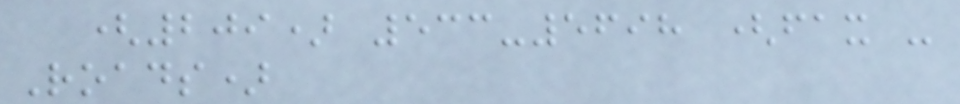(209) 533-5698 (fax -
Roads)
